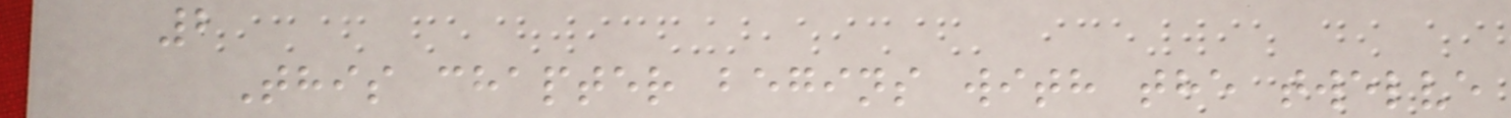2
This chapter begins with the twelve
